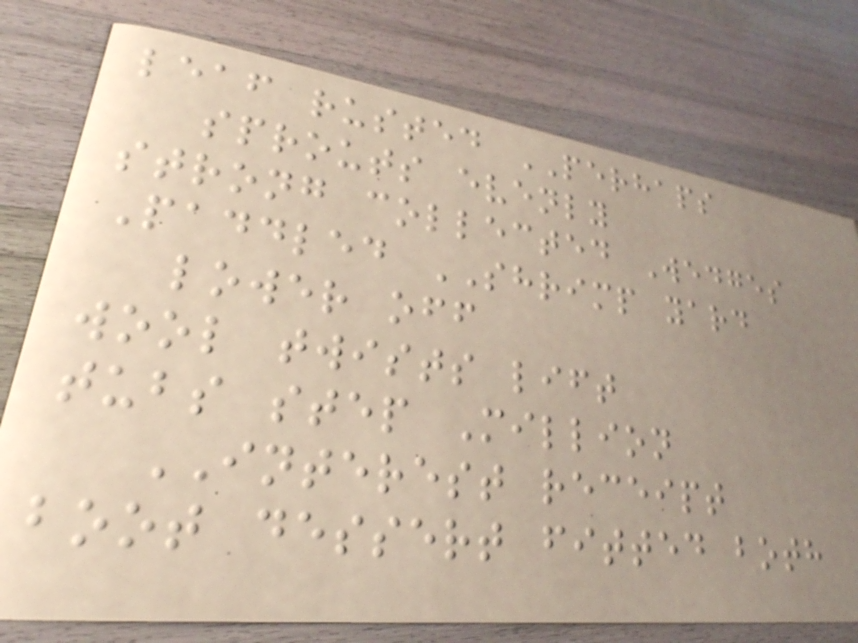leaf rusted PERHAPS
sprouts evenly
strong collected Wedges
Paddled SHRIMP yard
lower off
wool twists lift
tubs step Million
INTEREST receipt
boot dessert fitted both
